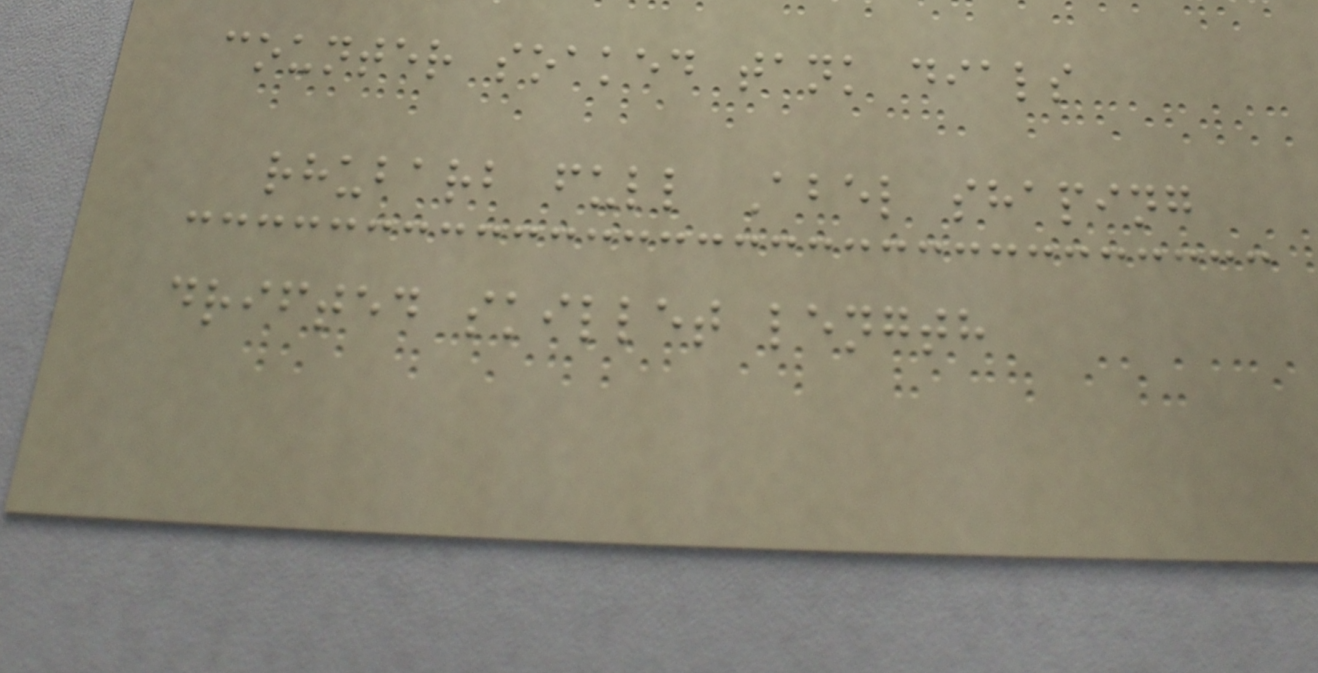counter soaked tank dials
rhubarb full Abel shaping
drifted skillet length
